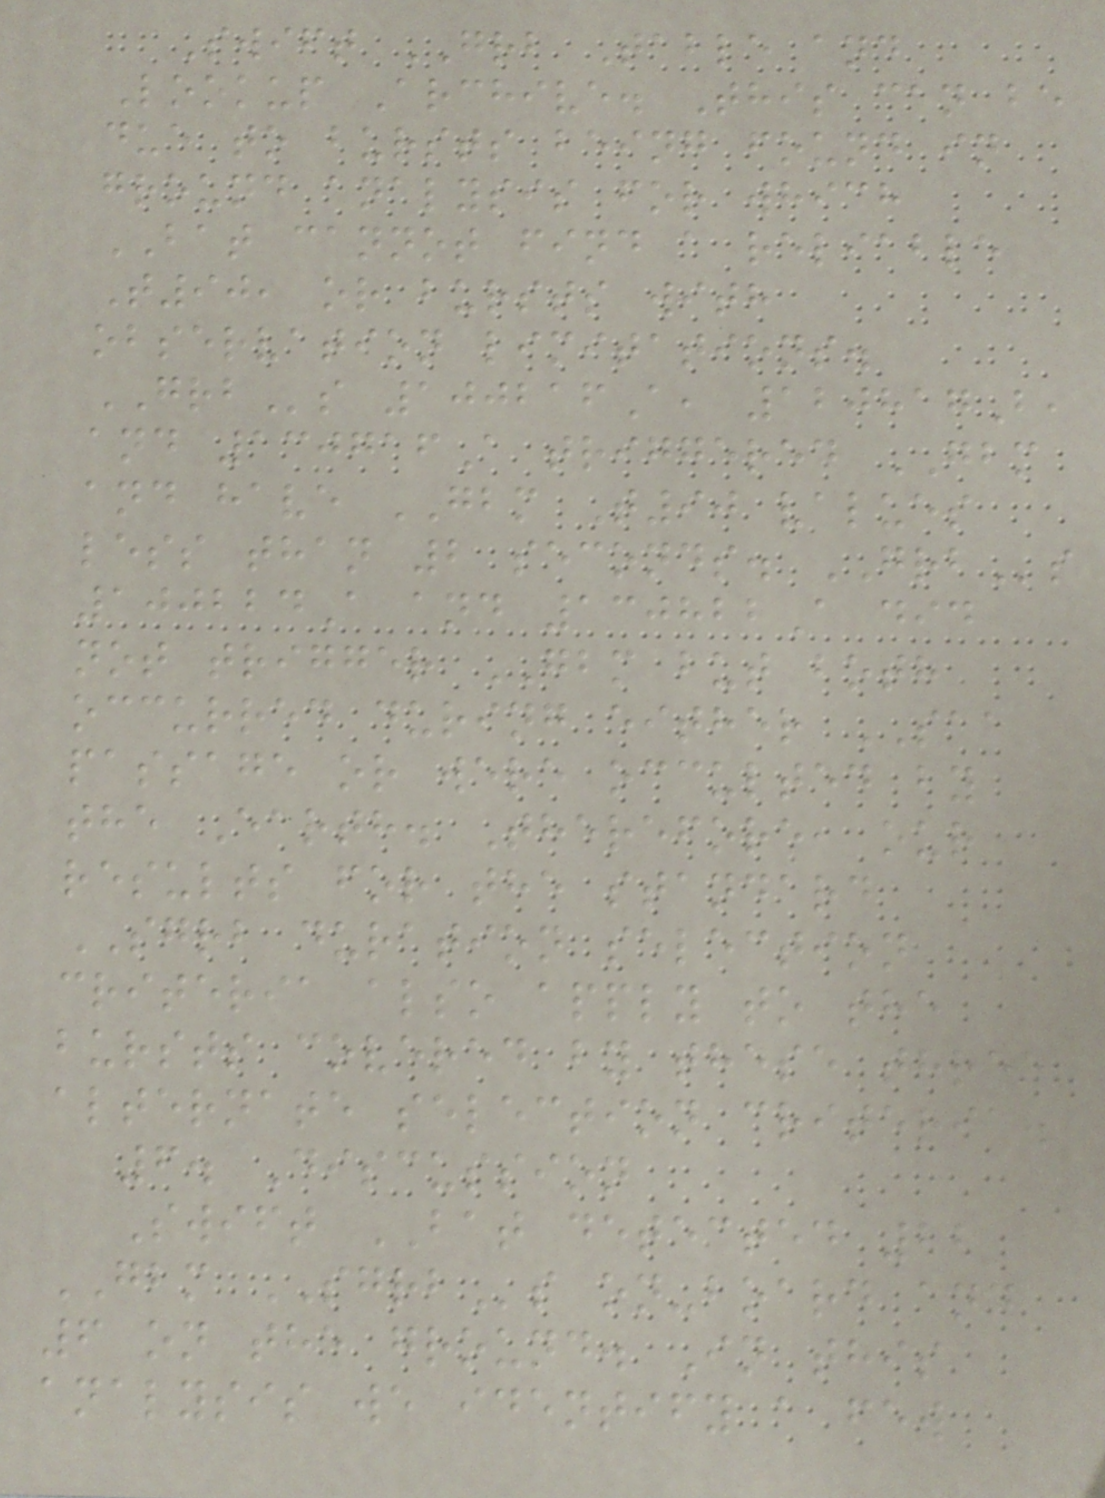Swift GRB Table and
Lookup Archive. This can be
due to bursts being found in
ground analysis for which
BAT cannot find a reliable
T90, or bursts with
observation limitations.
GRBs 100216A, 120817B,
and 130716A triggered GBM
and have GBM T90 values
less than 2 seconds. GRBs
100224A and 130822A did
not trigger GBM but both
occurred during either SAA
passage or were occulted by
the Earth. Therefore, our
results for the standard
SGRB duration selection
criteria also apply to the
bursts covered by these three
alternate selection criteria.
6. Discussion
Swift BAT detected 22
GBM SGRBs on-board and
6 on the ground. In this
analysis we identify a few
